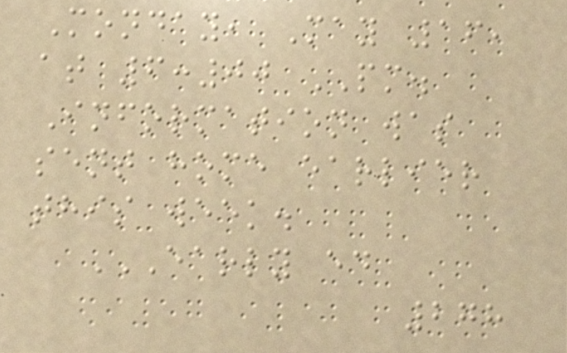Monday, May 16,
at 6:00 PM.
Information was
sent home earlier
this week.
EARLY ED
278
